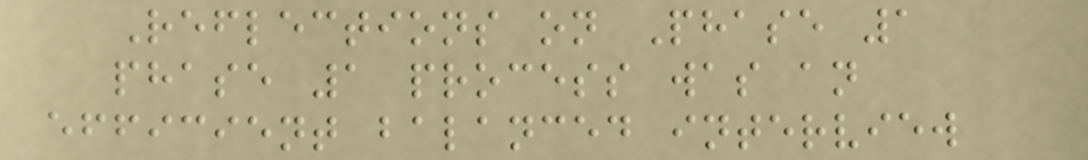Reflections on Phase 1
phase 1 process was an
efficient balanced interview
